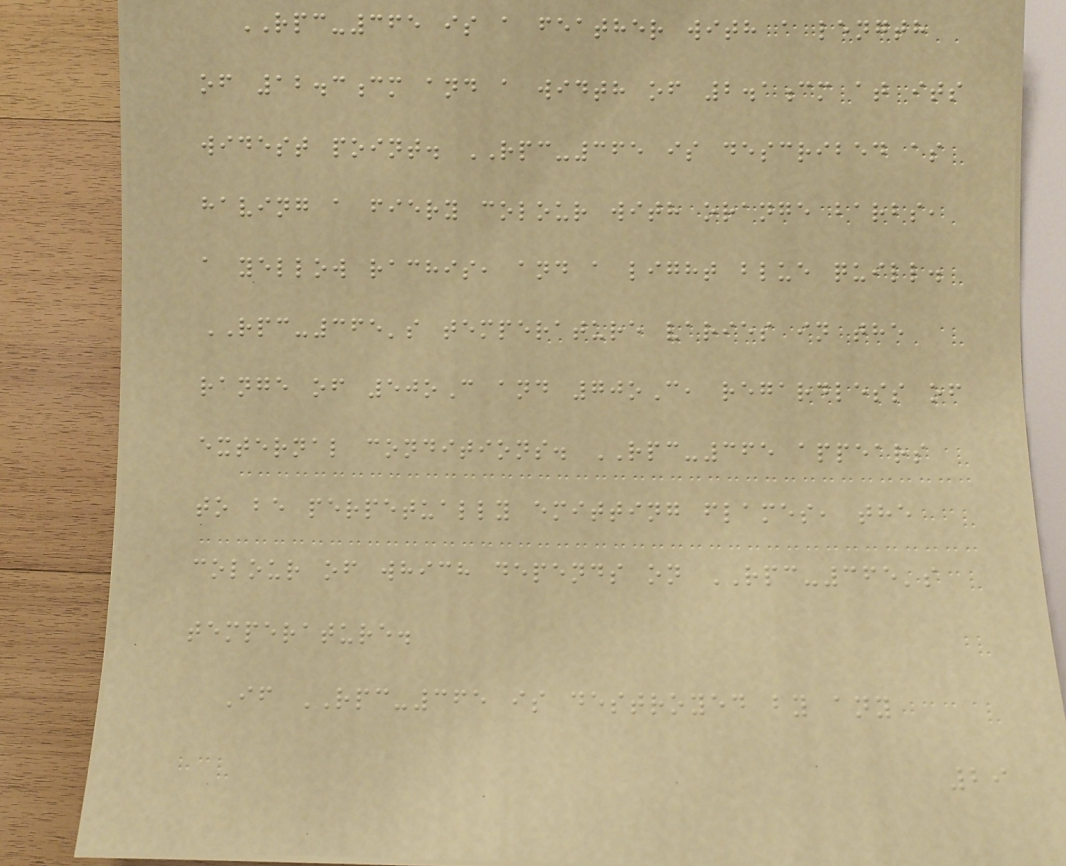RPC-365 is a feather with a length
of 12.3cm and a width of 2.1cm at its
widest point. RPC-365 is described as
having a fiery colour with orange barbs,
a yellow rachis, and a light blue quill.
RPC-365's temperature varies in the
range of 50oC and 70oC, regardless of
external conditions. RPC-365 appears
to be perpetually emitting flames, the
colour of which depends on RPC-365's
temperature.
If RPC-365 is destroyed by any
29
